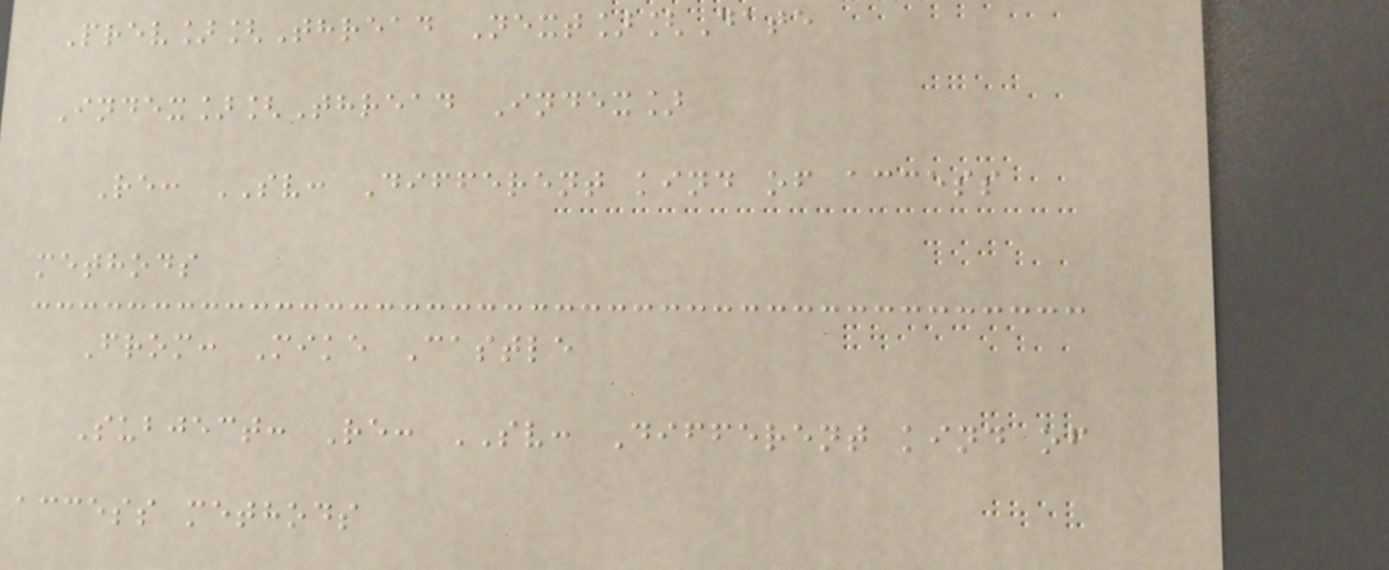Prev][Thread Next][Date
Index][Thread Index]
Re: SV: Different kind of access
methods
From: Mike Castle
Subject: Re: SV: Different kind of
access methods
